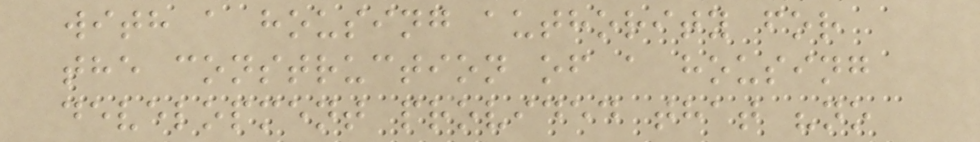with a housing authority for
the construction of a housing
development provided that "no
